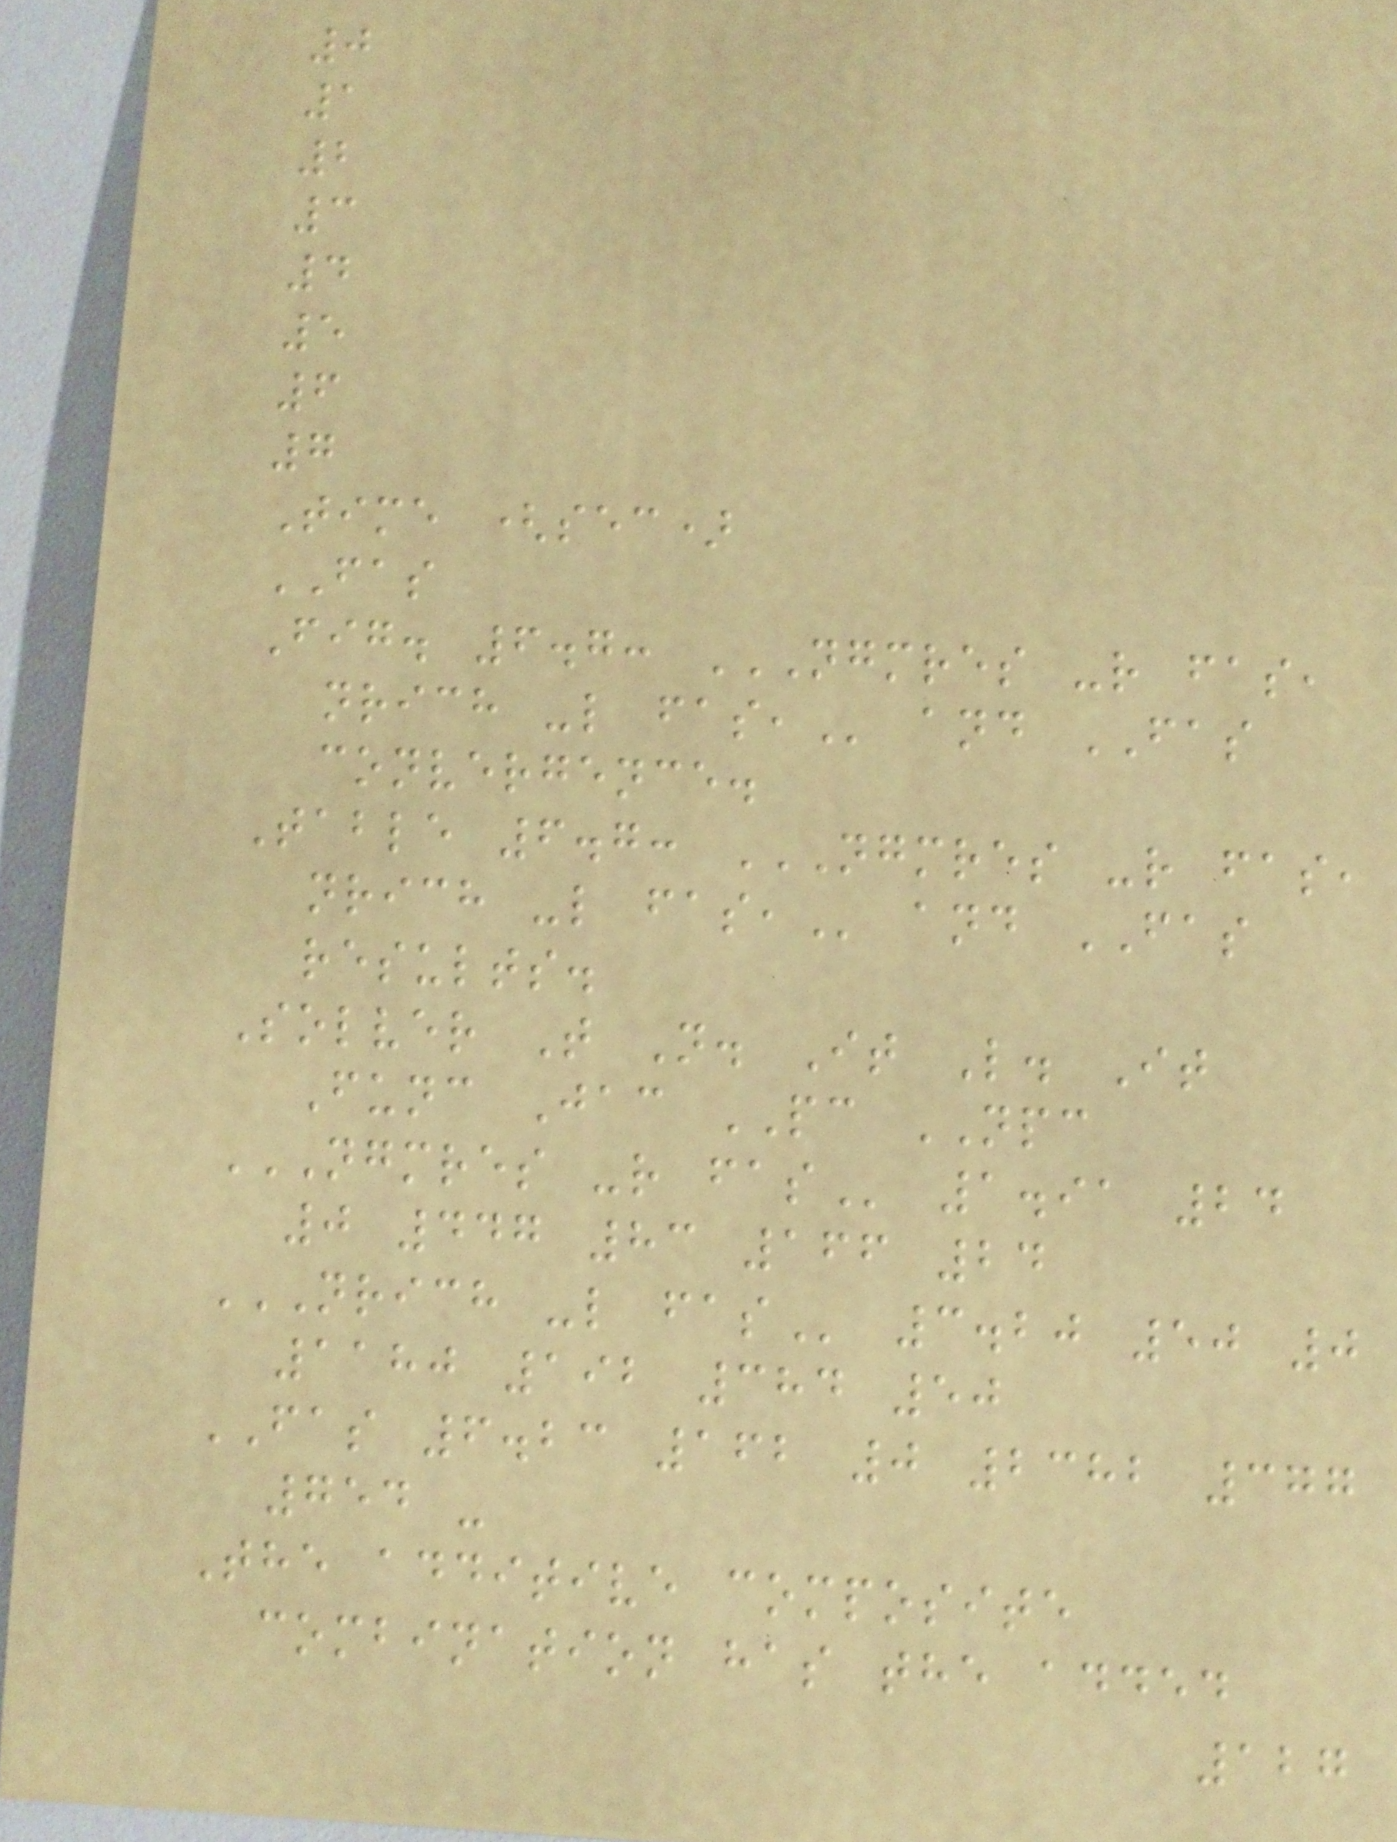0
1
2
3
4
5
6
7
Time (sec)
FAS
Fig. 6.7: NGMRES -R FAS,
NRICH -L FAS, and FAS
convergence.
Table 6.7: NGMRES -R FAS,
NRICH -L FAS, and FAS
results.
Solver T N. It L. It
Func Jac PC NPC
NGMRES -R FAS 1.91 24
0 447 83 166 24
NRICH -L FAS 3.20 50 0
1180 192 384 50
FAS 6.23 162 0 2382 377
754 -
The additive composite
combination has the added
127
